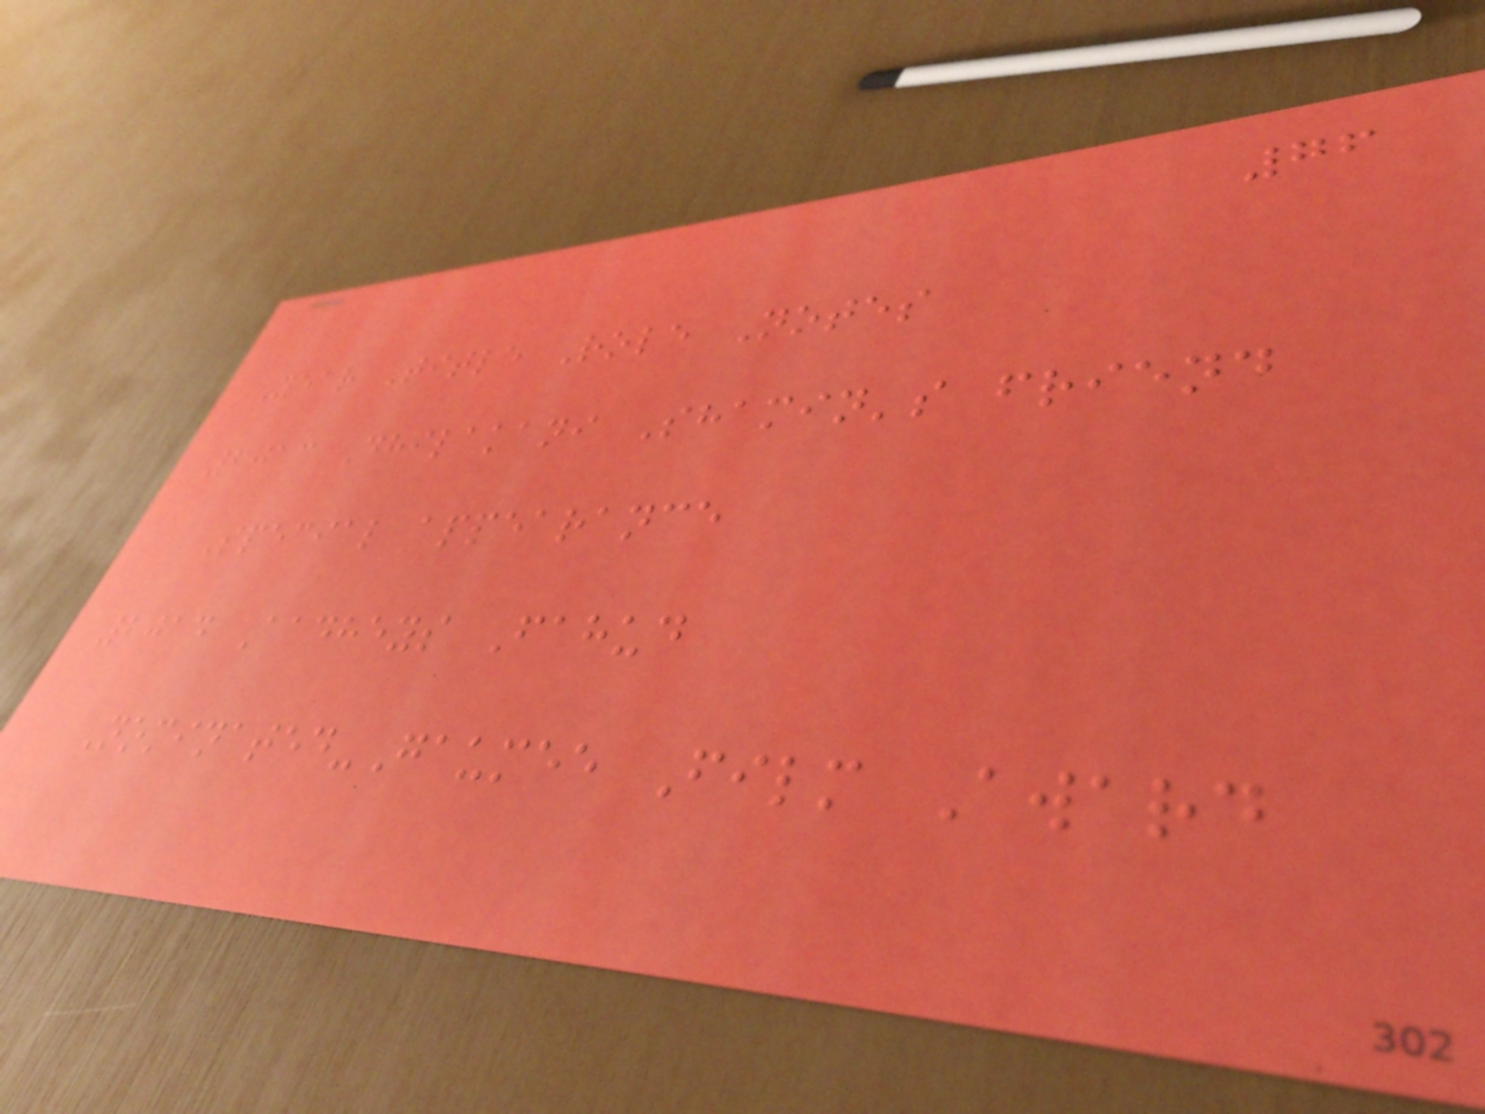76
Year Title Role Notes
2013 Dhilakani Shamin's friend
Special appearance
2014 Aadheys Fahud
Nominated-Gaumee Film Award
